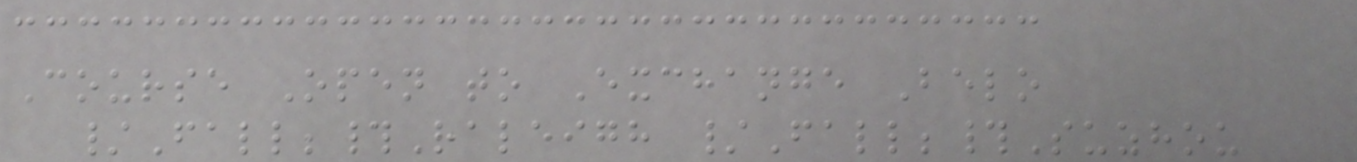Course Open to Exchange Belo
/Fall;#Raleigh /Fall;#Suzhou
